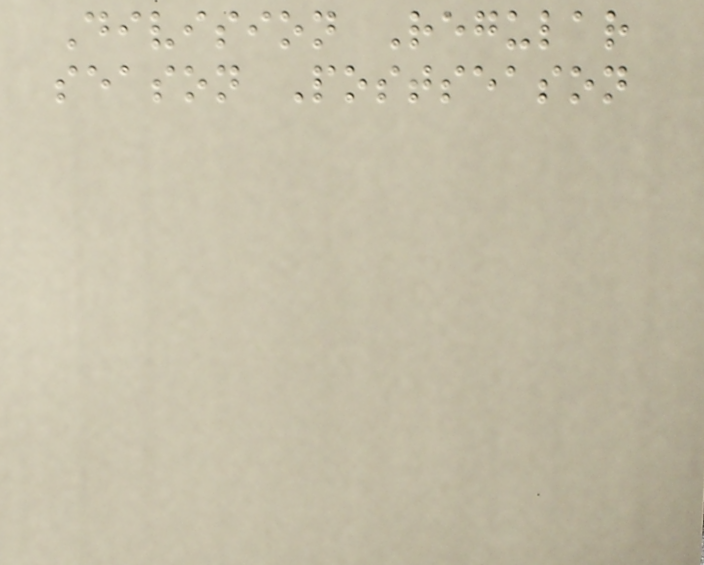Division Regular
season Postseason
